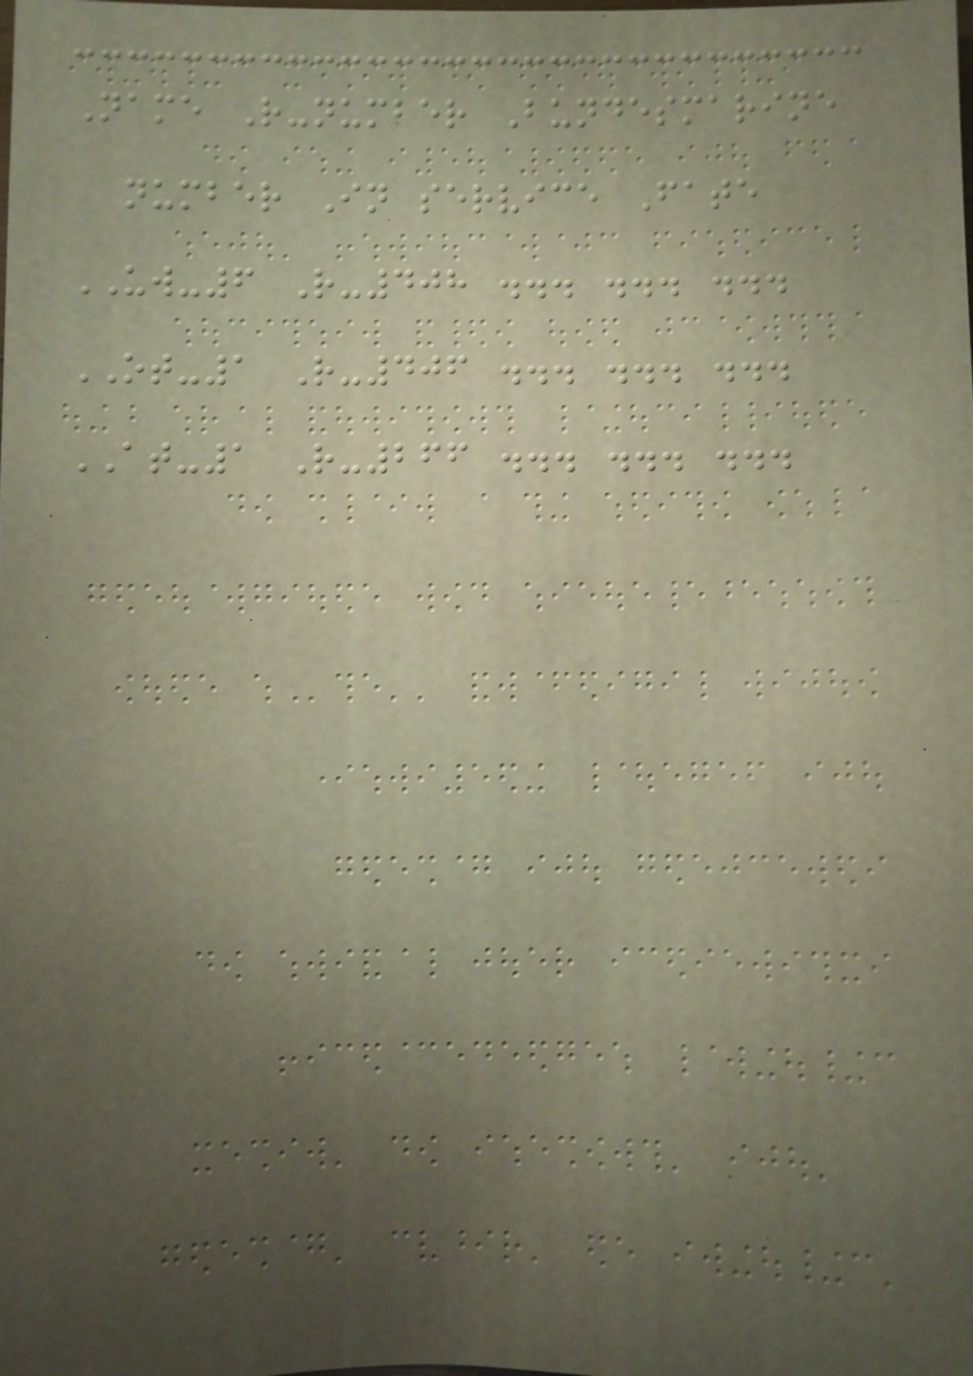Name R-number Bundesmarine
number In service Fate
UW-6 R-408 ... ... ...
OT-1 R-406 ... ... ...
AT-1 R-266 ... ... ...
